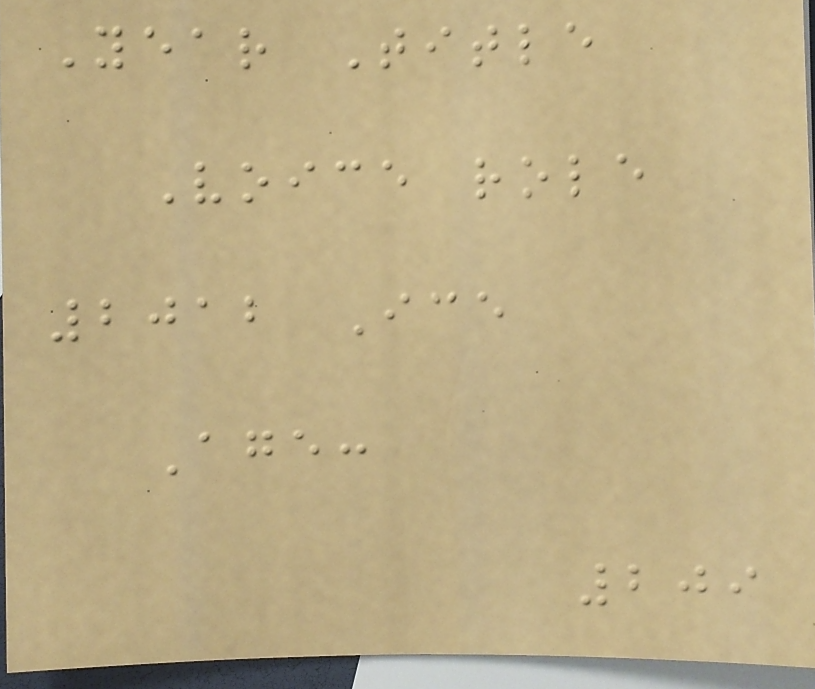Year Title
Voice role
2012 Ice
Age:
209
